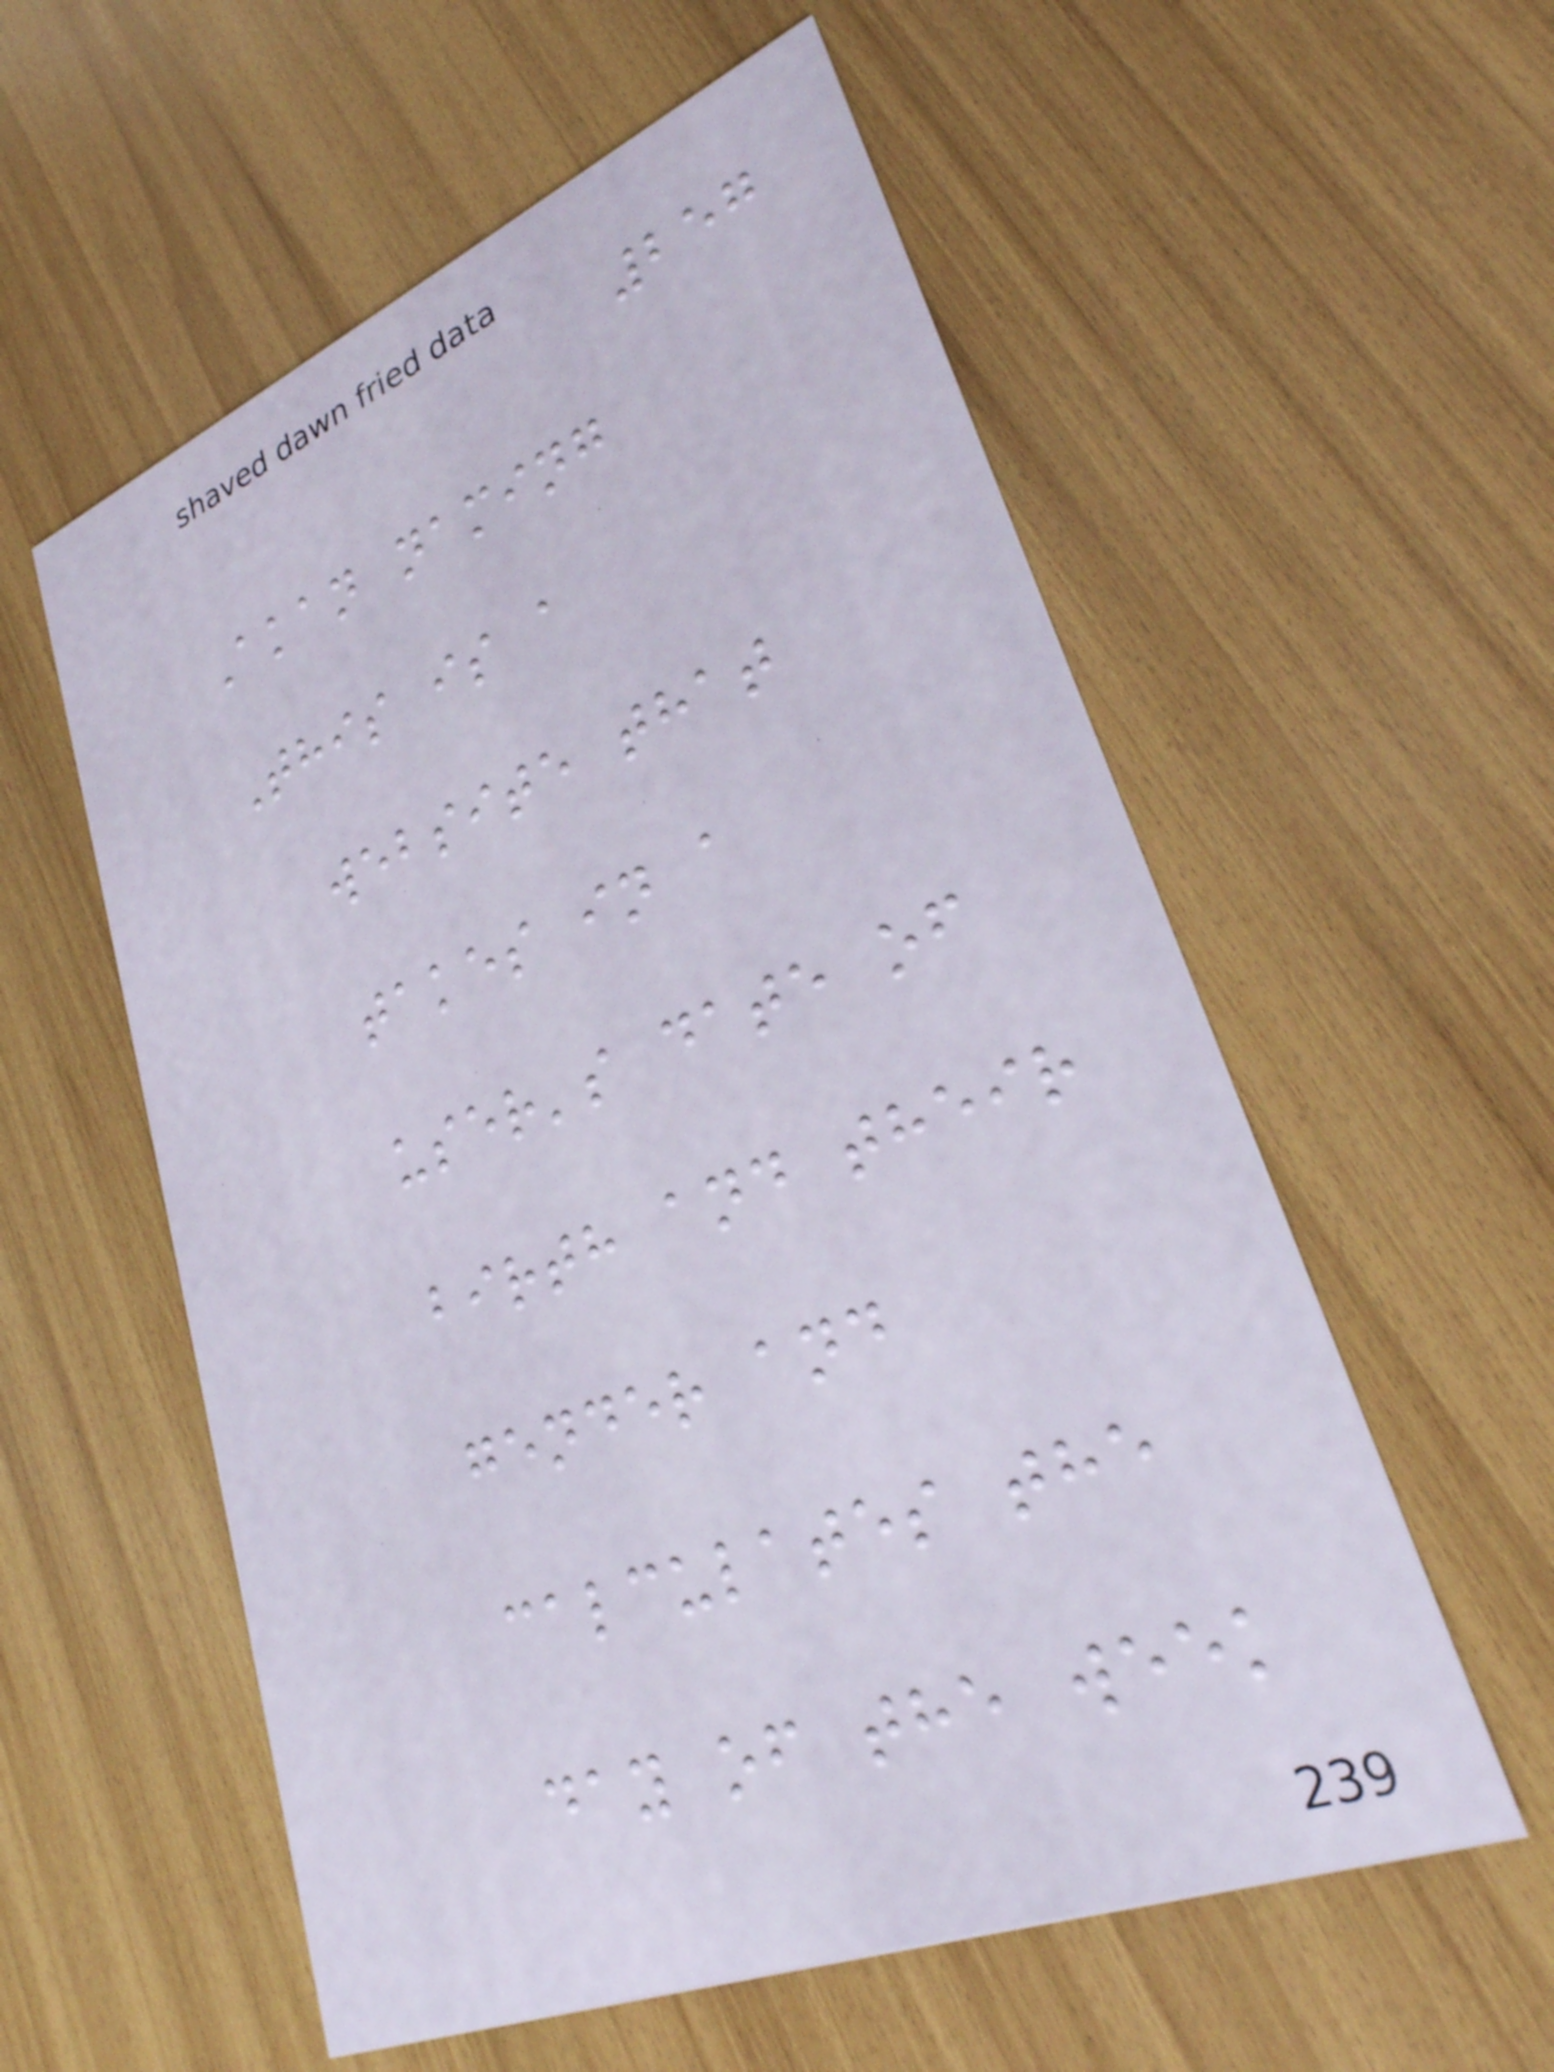257
Akan naming
This is a
website that
takes in a
user's date of
birth and their
gender and
calculates the
day of the week
